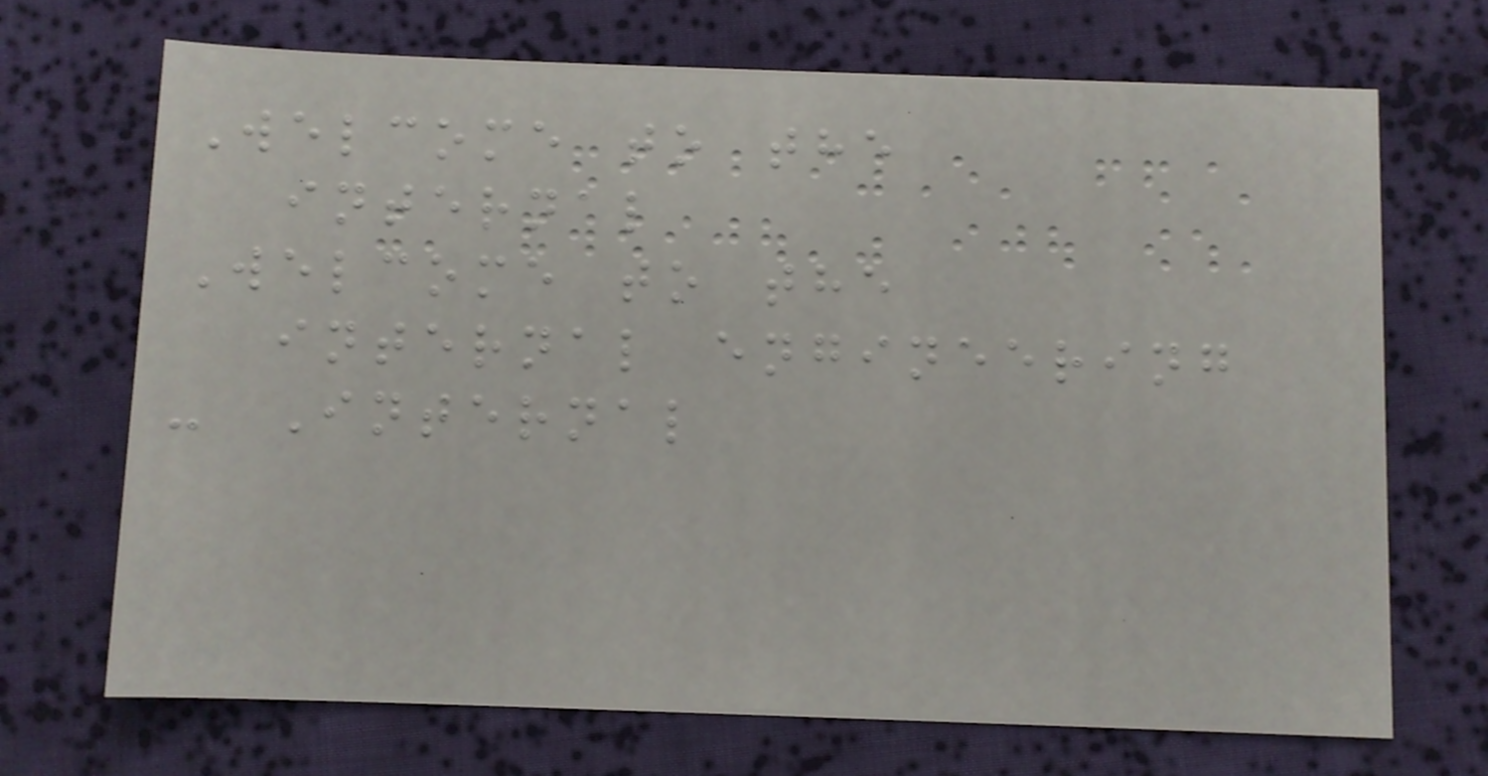Welcome to the
internal
Welcome to the
internal engineering
- Internal
